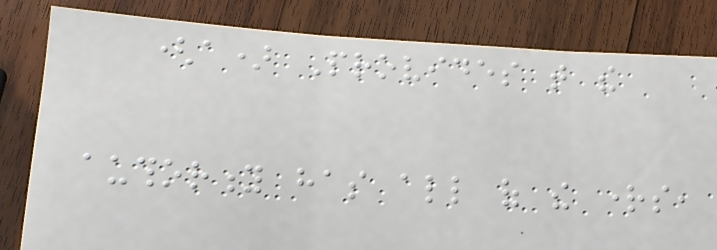(a) Provides that the
authority has all of the rights,
